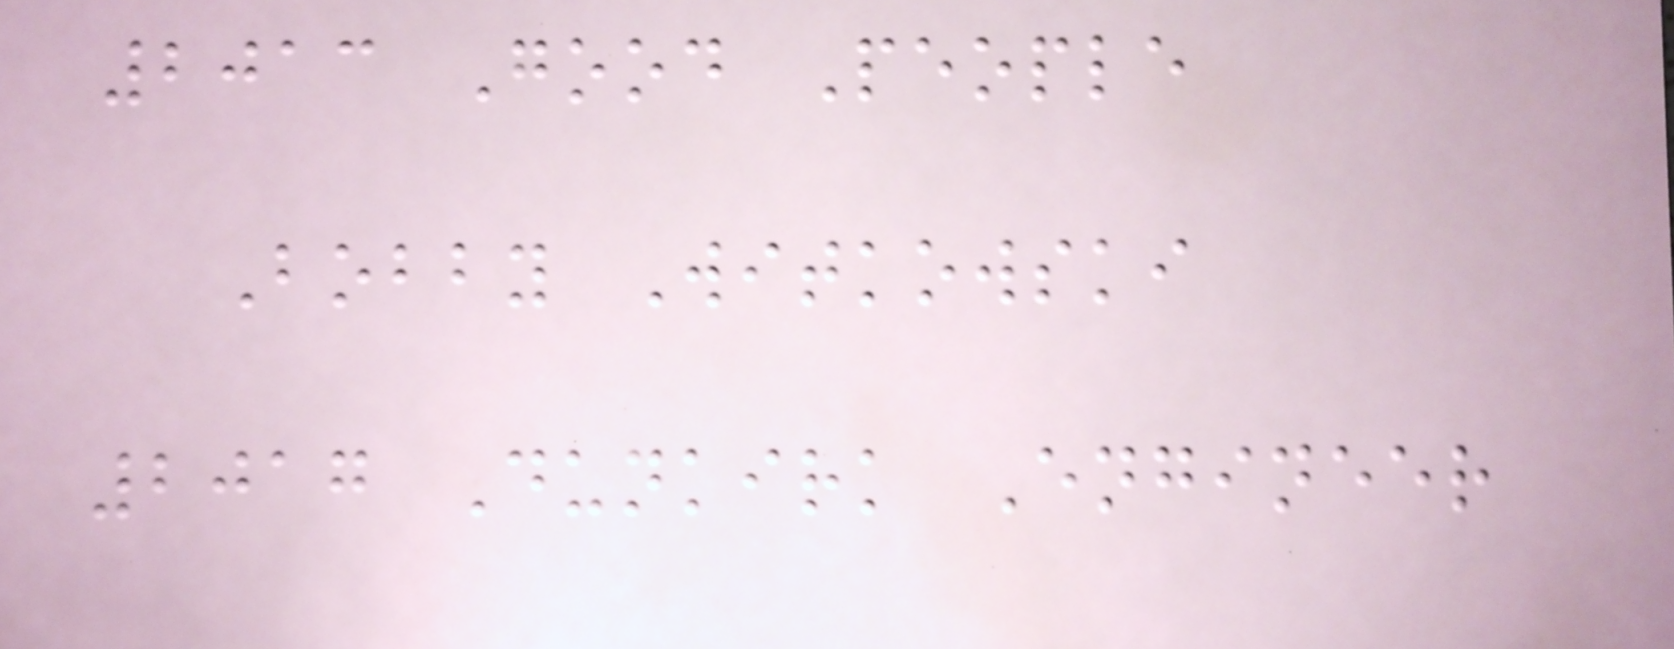2013 Good People
Bobby Witkowski
2017 Dunkirk Engineer
